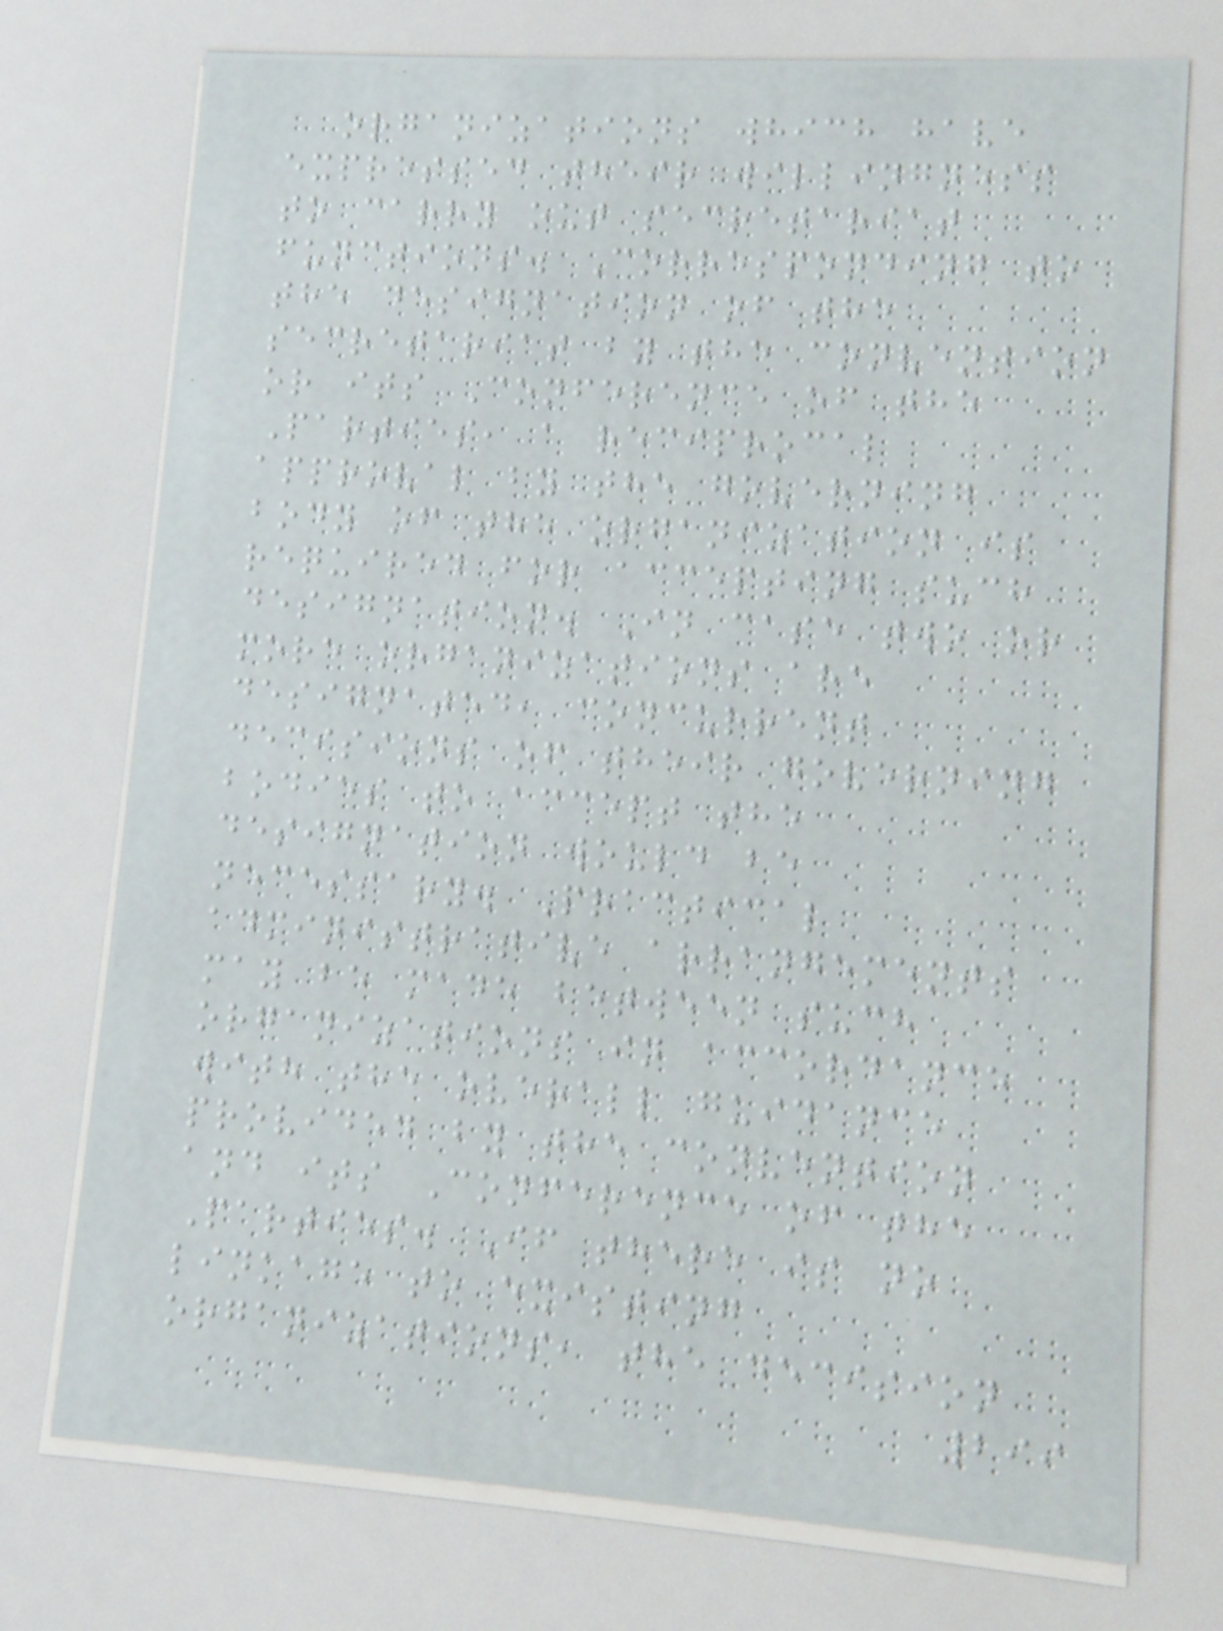organizations which have
expressed their willingness
to carry out secretariat
functions. Corresponding to
the designation of the
secretariat by the convention
or its Conference of the
Parties, a reciprocal
approval by the governing
body of the organization is
required for accepting such
designation. In case two or
more organizations are
designated, concurrent
decisions of their governing
bodies to accept the
designation would be
necessary. Practical
administrative arrangements
may be made between such
organizations in accordance
with the overall guidance
provided by the convention
and its Conference of the
Parties. If there is no
linkage to existing
organizations, the decision
299
